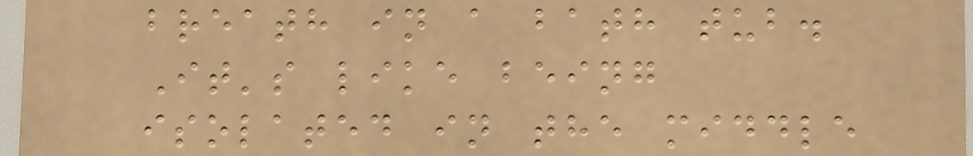breath in a bath tub.
It's like being
isolated in the middle
